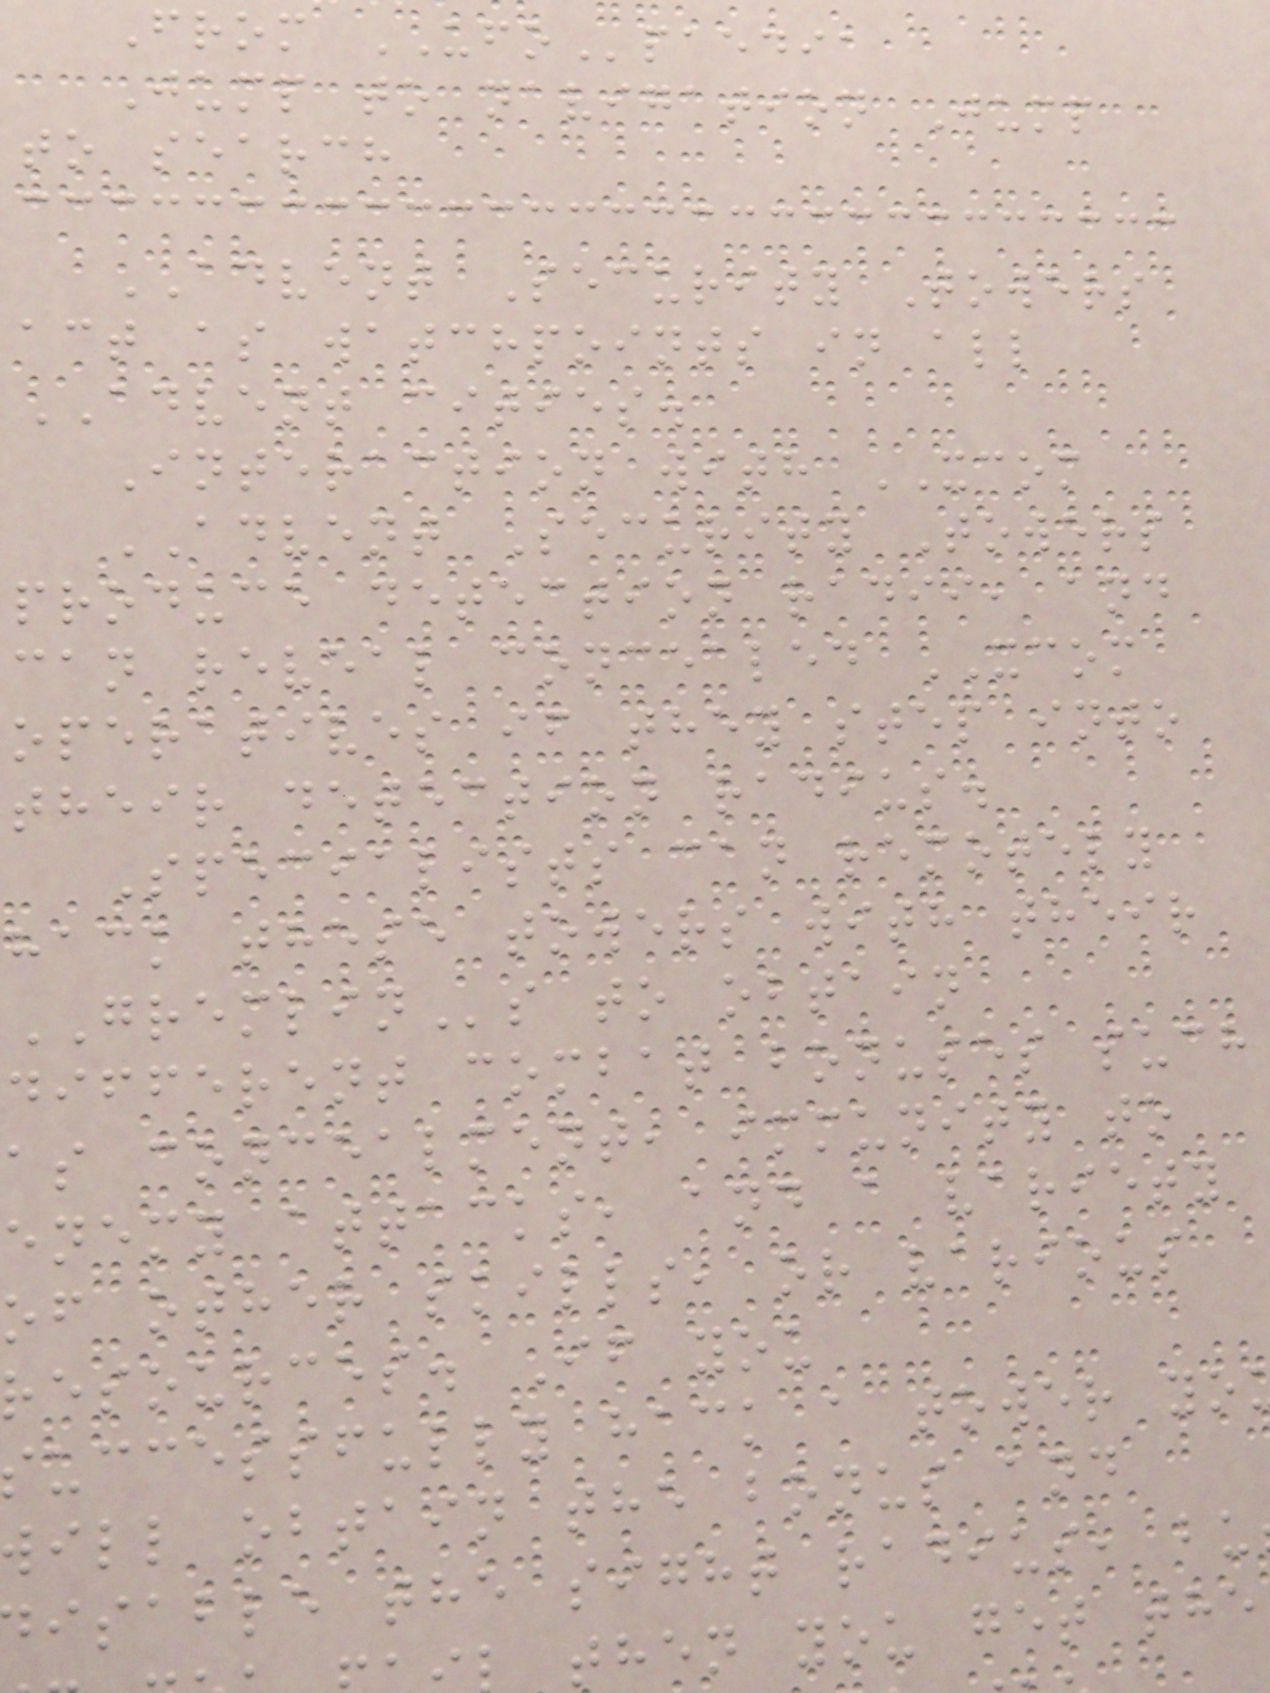From UFOpaedia
Jump to navigation Jump
to search
ADVENT Security Towers
act as watchpoints in all
ADVENT cities.
Interaction with XCOM
ADVENT Security Towers
produce detection radii, and
can reveal concealed XCOM
operatives if they step into
their detection radius.
Specialists can remotely
hack these towers with their
GREMLINs to obtain
different combat bonuses such
as concealment, immunity to
enemy attacks, and a variety
of other skills, or various
resources. If you
uccessfully hack a tower yo
ill obtain the bonus and
isable the sight radius, bu
then you get the
